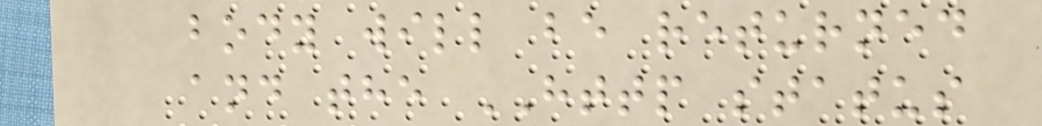body will be returned
and the HTTP status
